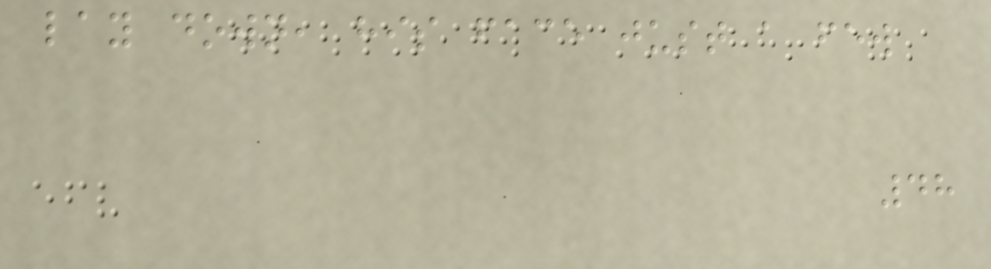lay down, his face just a few
48
